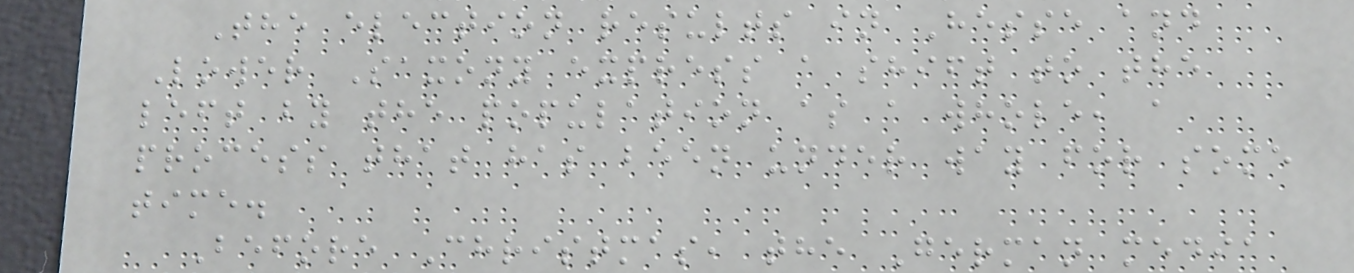The election results in Hesse and
Lower Saxony express a shift to the
left by the population as a whole, a
process that has been under way for some
time.
Before Christmas, the German media
